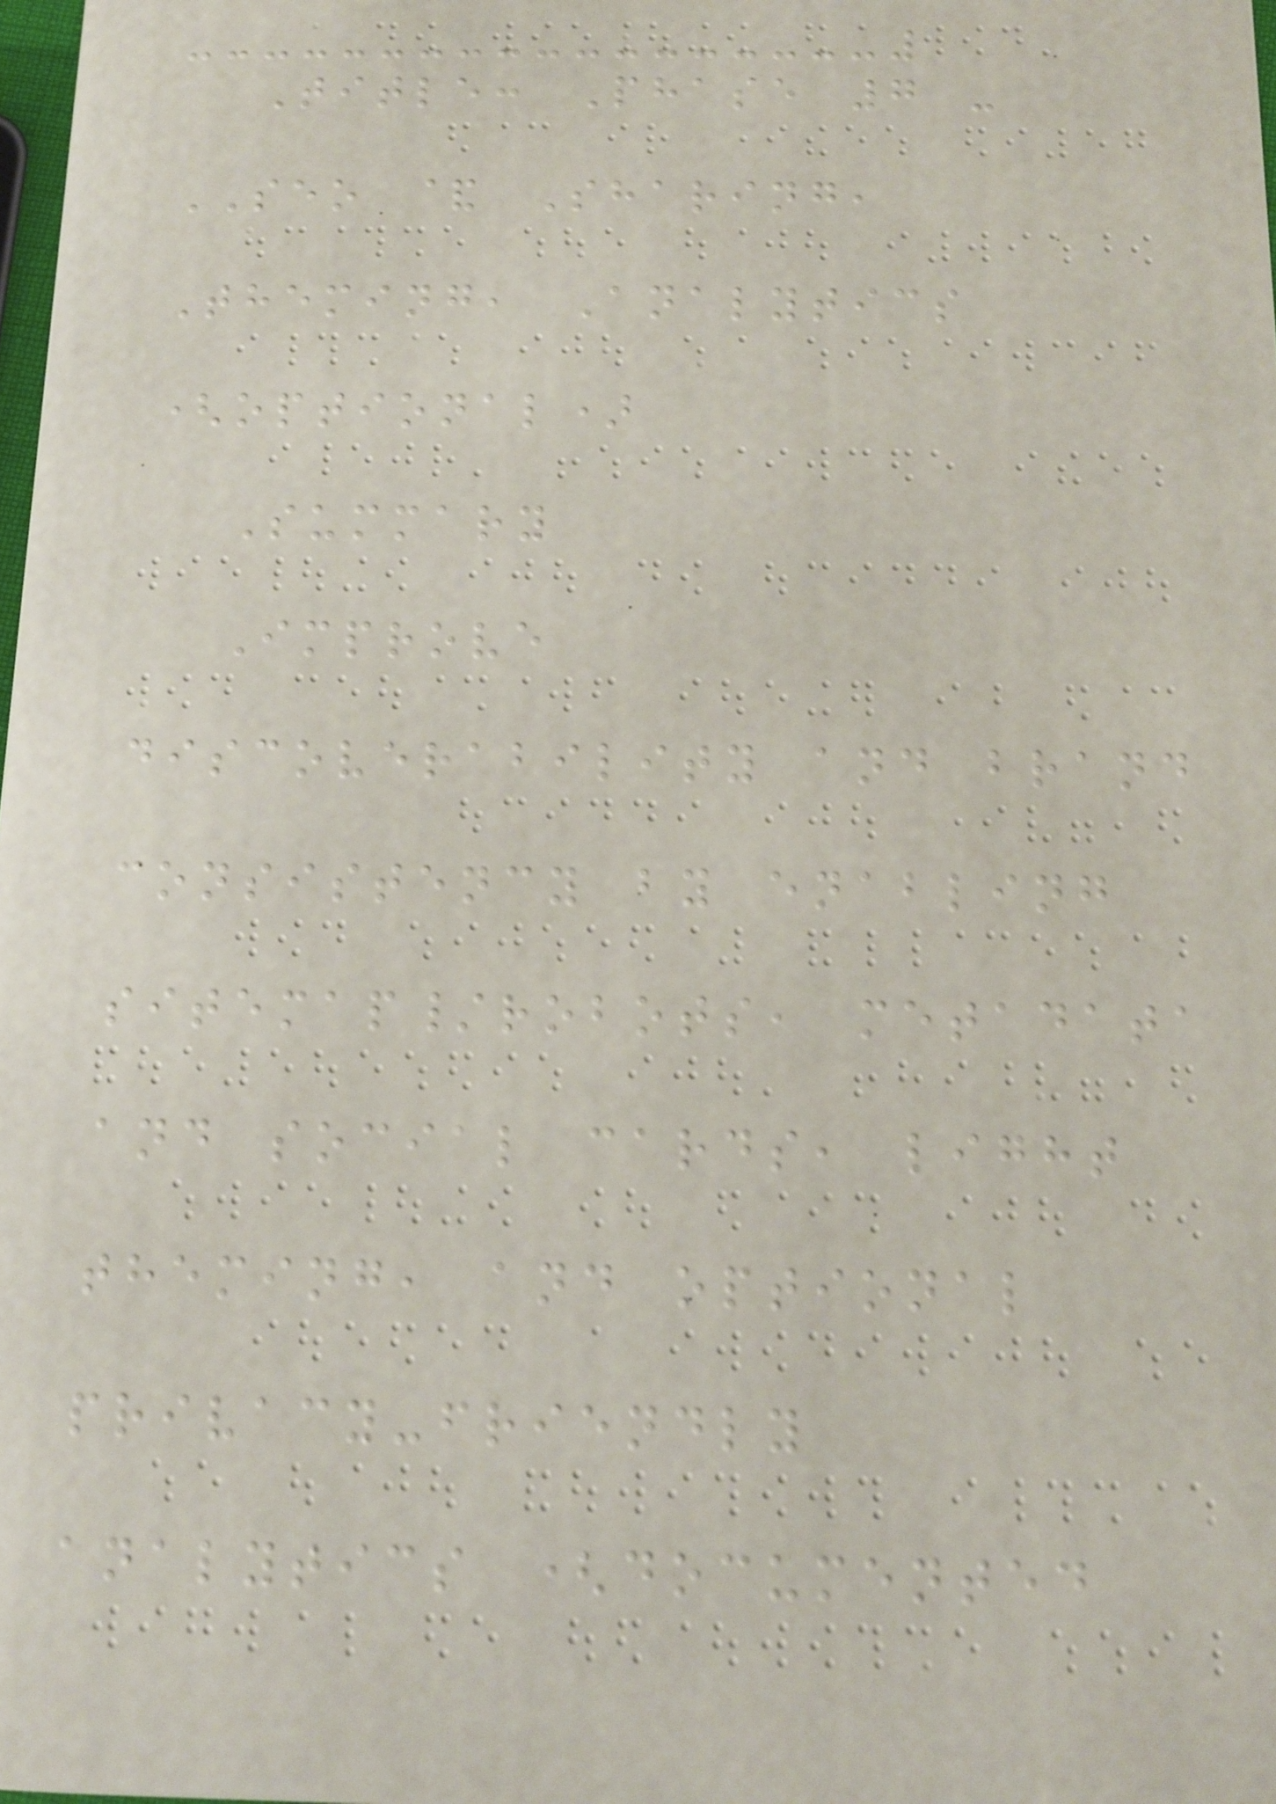Title: Phase 7 -
SEO & Sharing,
Theming, Analytics
(optional)
Summary
Improve
discoverability and brand
consistency by enabling
sitemap/robots, metadata
and social cards, light
theming, and optional
privacy-friendly
analytics (documented
